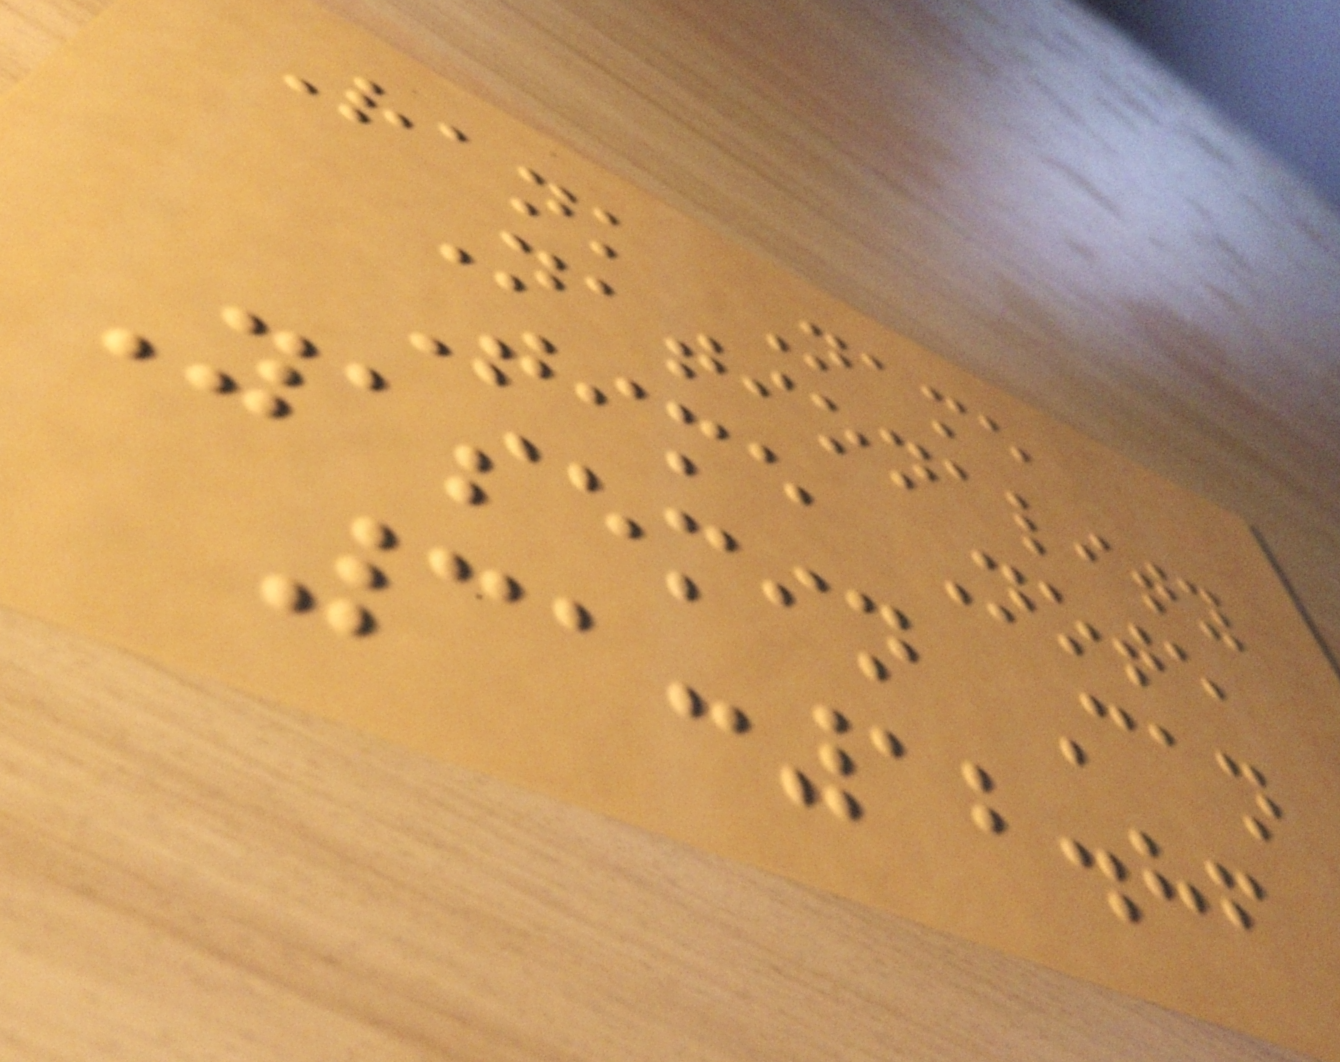Rank Name
Nationality
Time Note
Yasemin Can
31:12.86
